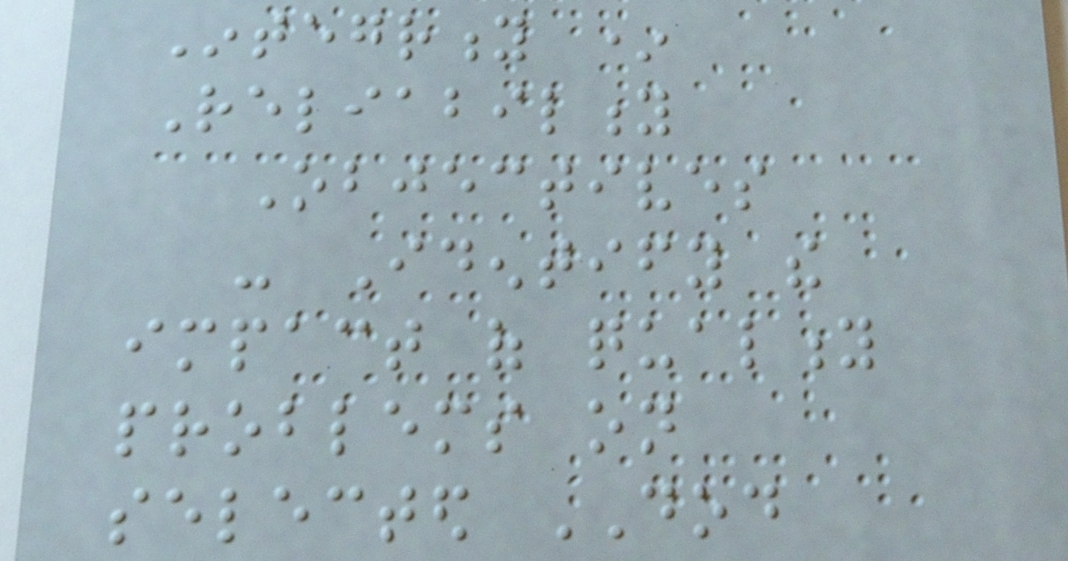Integrity *
Reliability
Objectives
- Identify the
impact of quality
problems on
selected DOD
